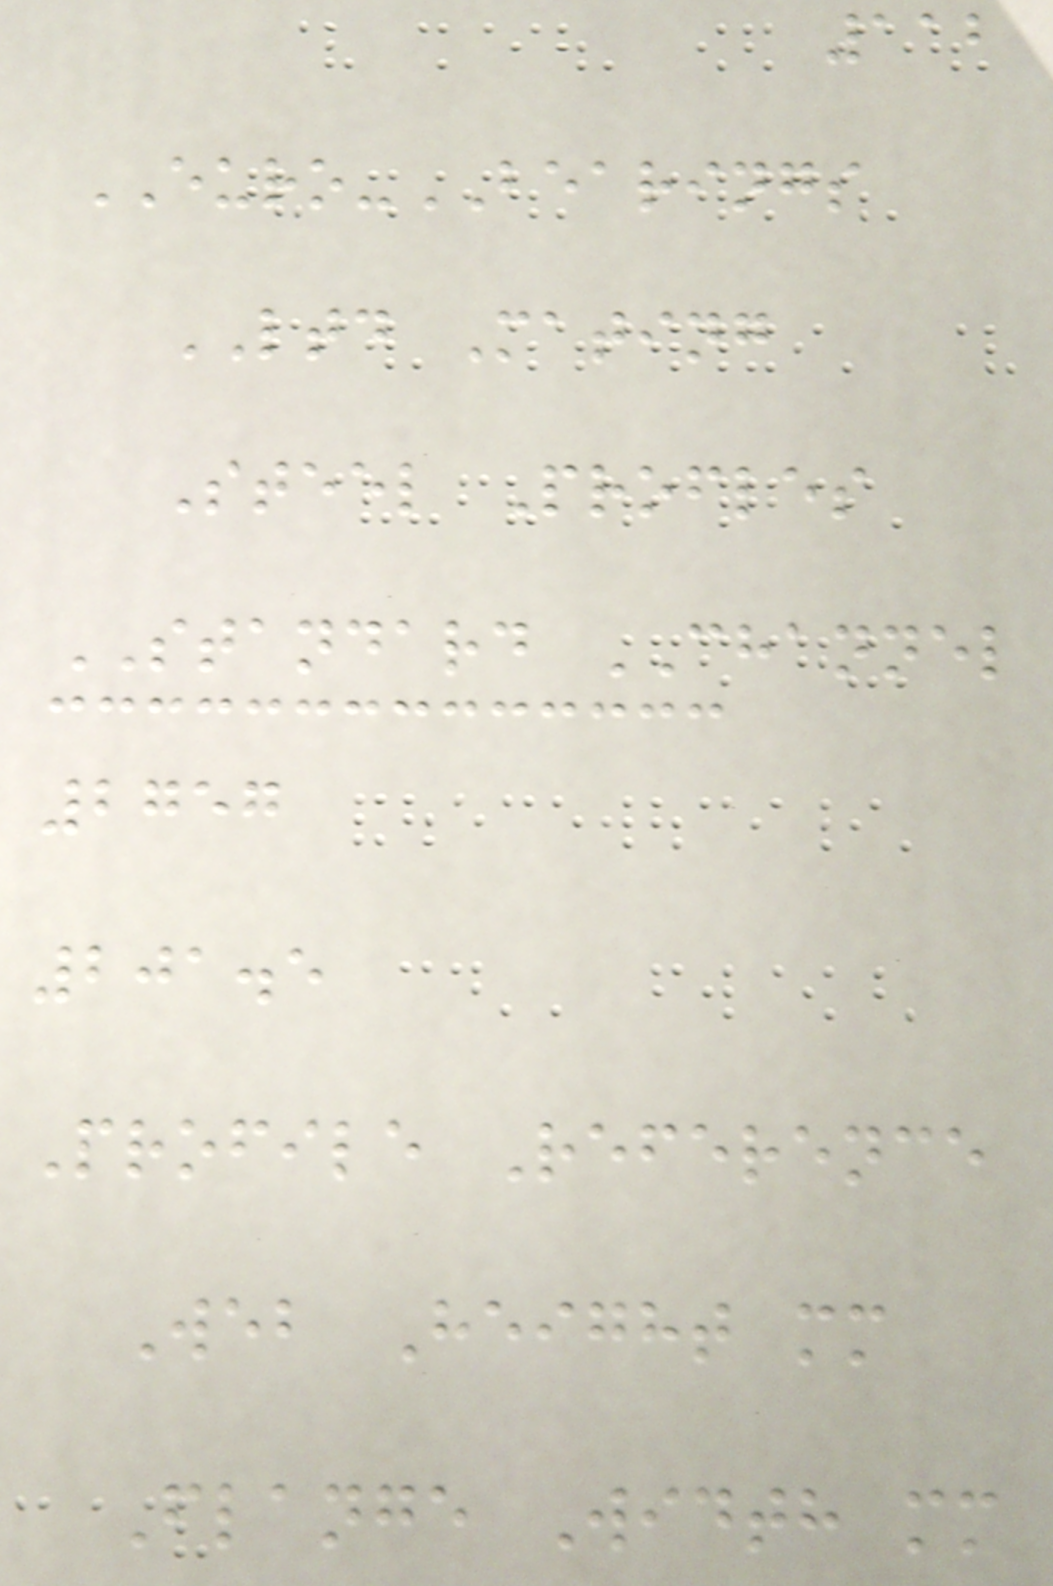112
EURO-BEARINGS
LTD Mating
Steel Profles
STANDARD CHANNEL
2757
201.5
Profile Reference
Web Height mm
Flange Width mm
